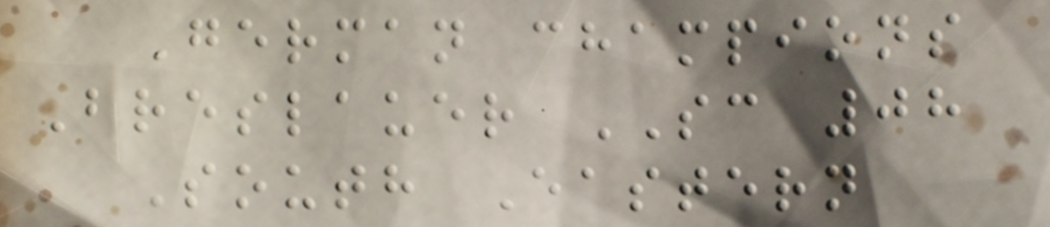German champions
Breslauer SC 08
South Eastern
